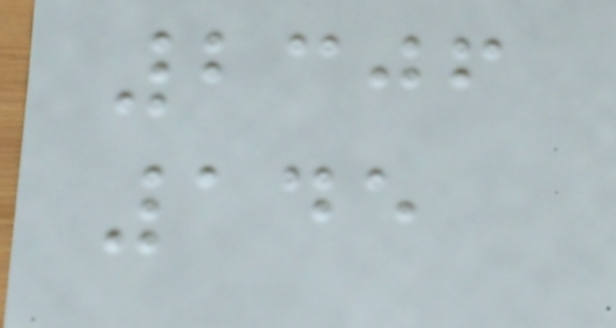2306
145
